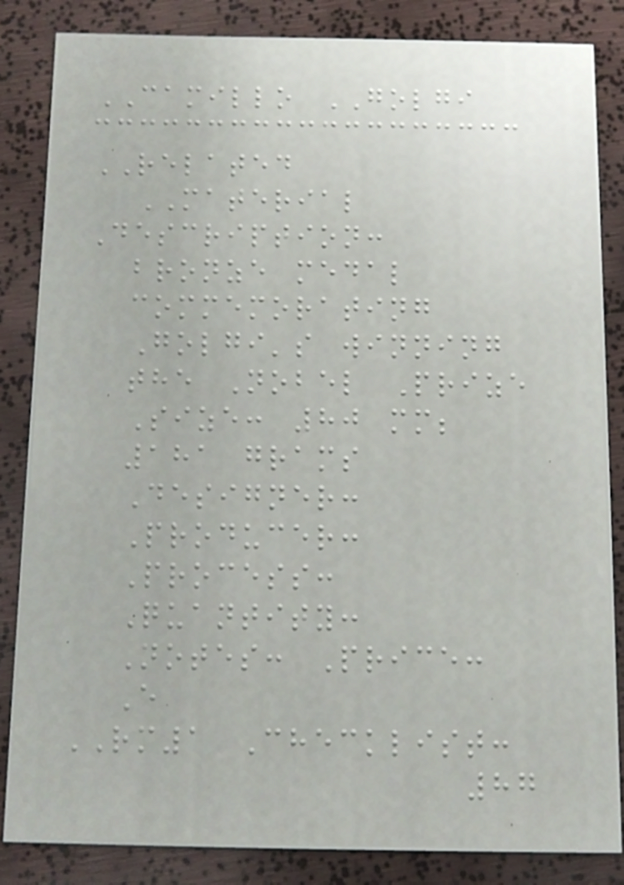CAMILLO GOLGI
RELATED
MATERIAL
Description:
bronze medal
commemorating
Golgi's winning
the Nobel Prize
Size: 80 mm;
181 grams
Designer:
Producer:
Process:
Quantity:
Notes: Price:
E
RM1 Checklist:
87
